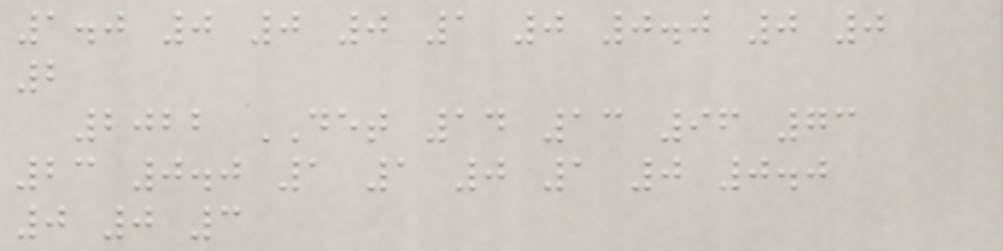1.0 0 0 0 1 0 0.0 0 0
2
2022 DET 14 13 96 73
23 0.0 1 1 0 1 0 0.0
0 0 3
